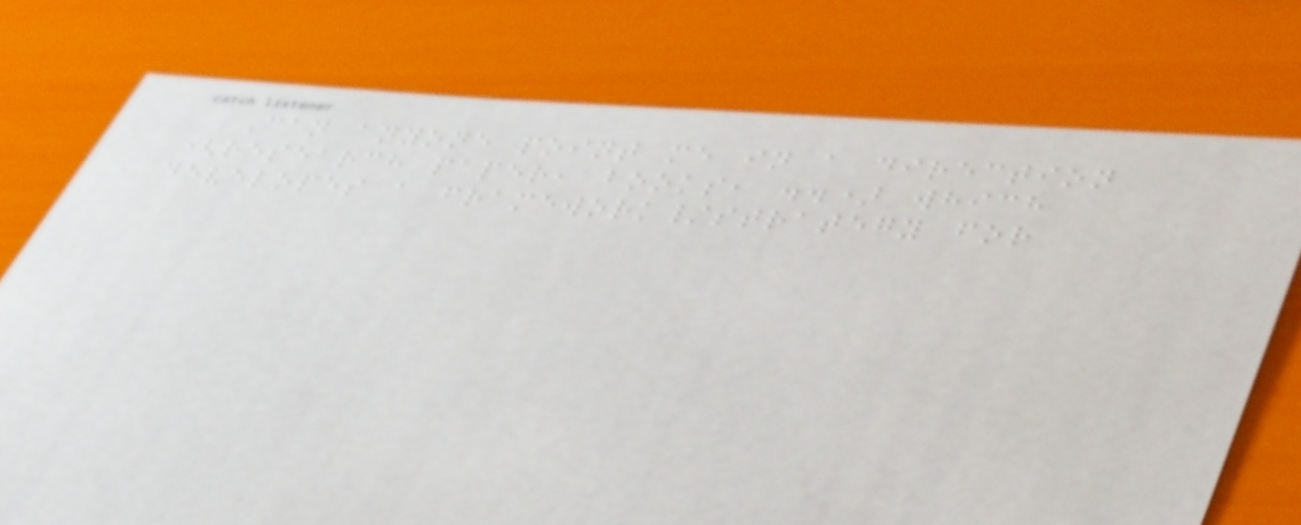Can anyone point me in a direction
(research paper, books, ..) which
developes a framework/strategy for
